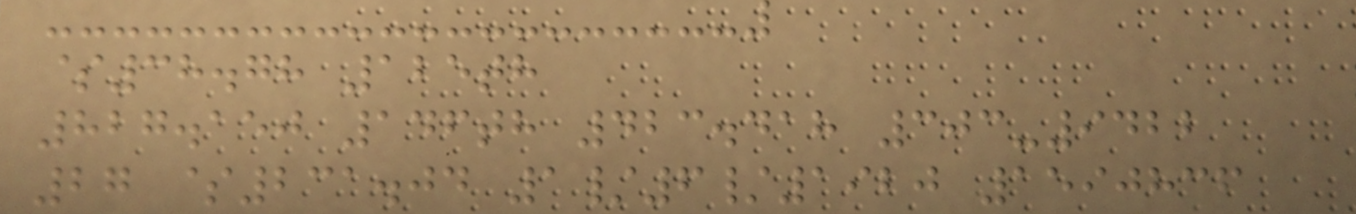$38.78 125th
827.150 146th 423.418 303-9422
27 $231.04 1/6/1920 1590836
